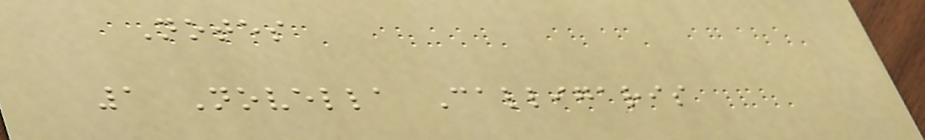Notes
1 Novella Calligaris
